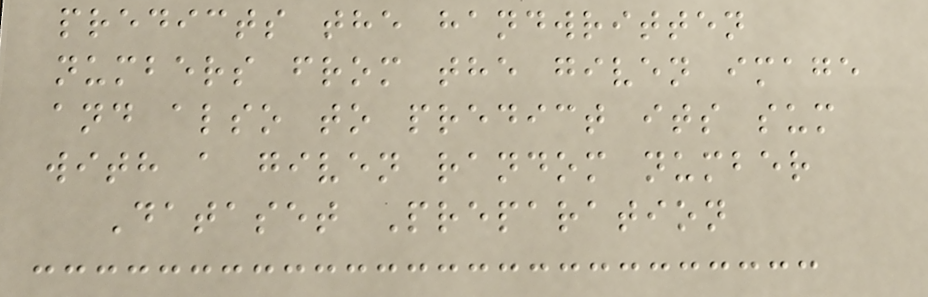predicts the handwritten
numbers from the given image
and also to predict its sum
with a given random number
Dataset Preparation
